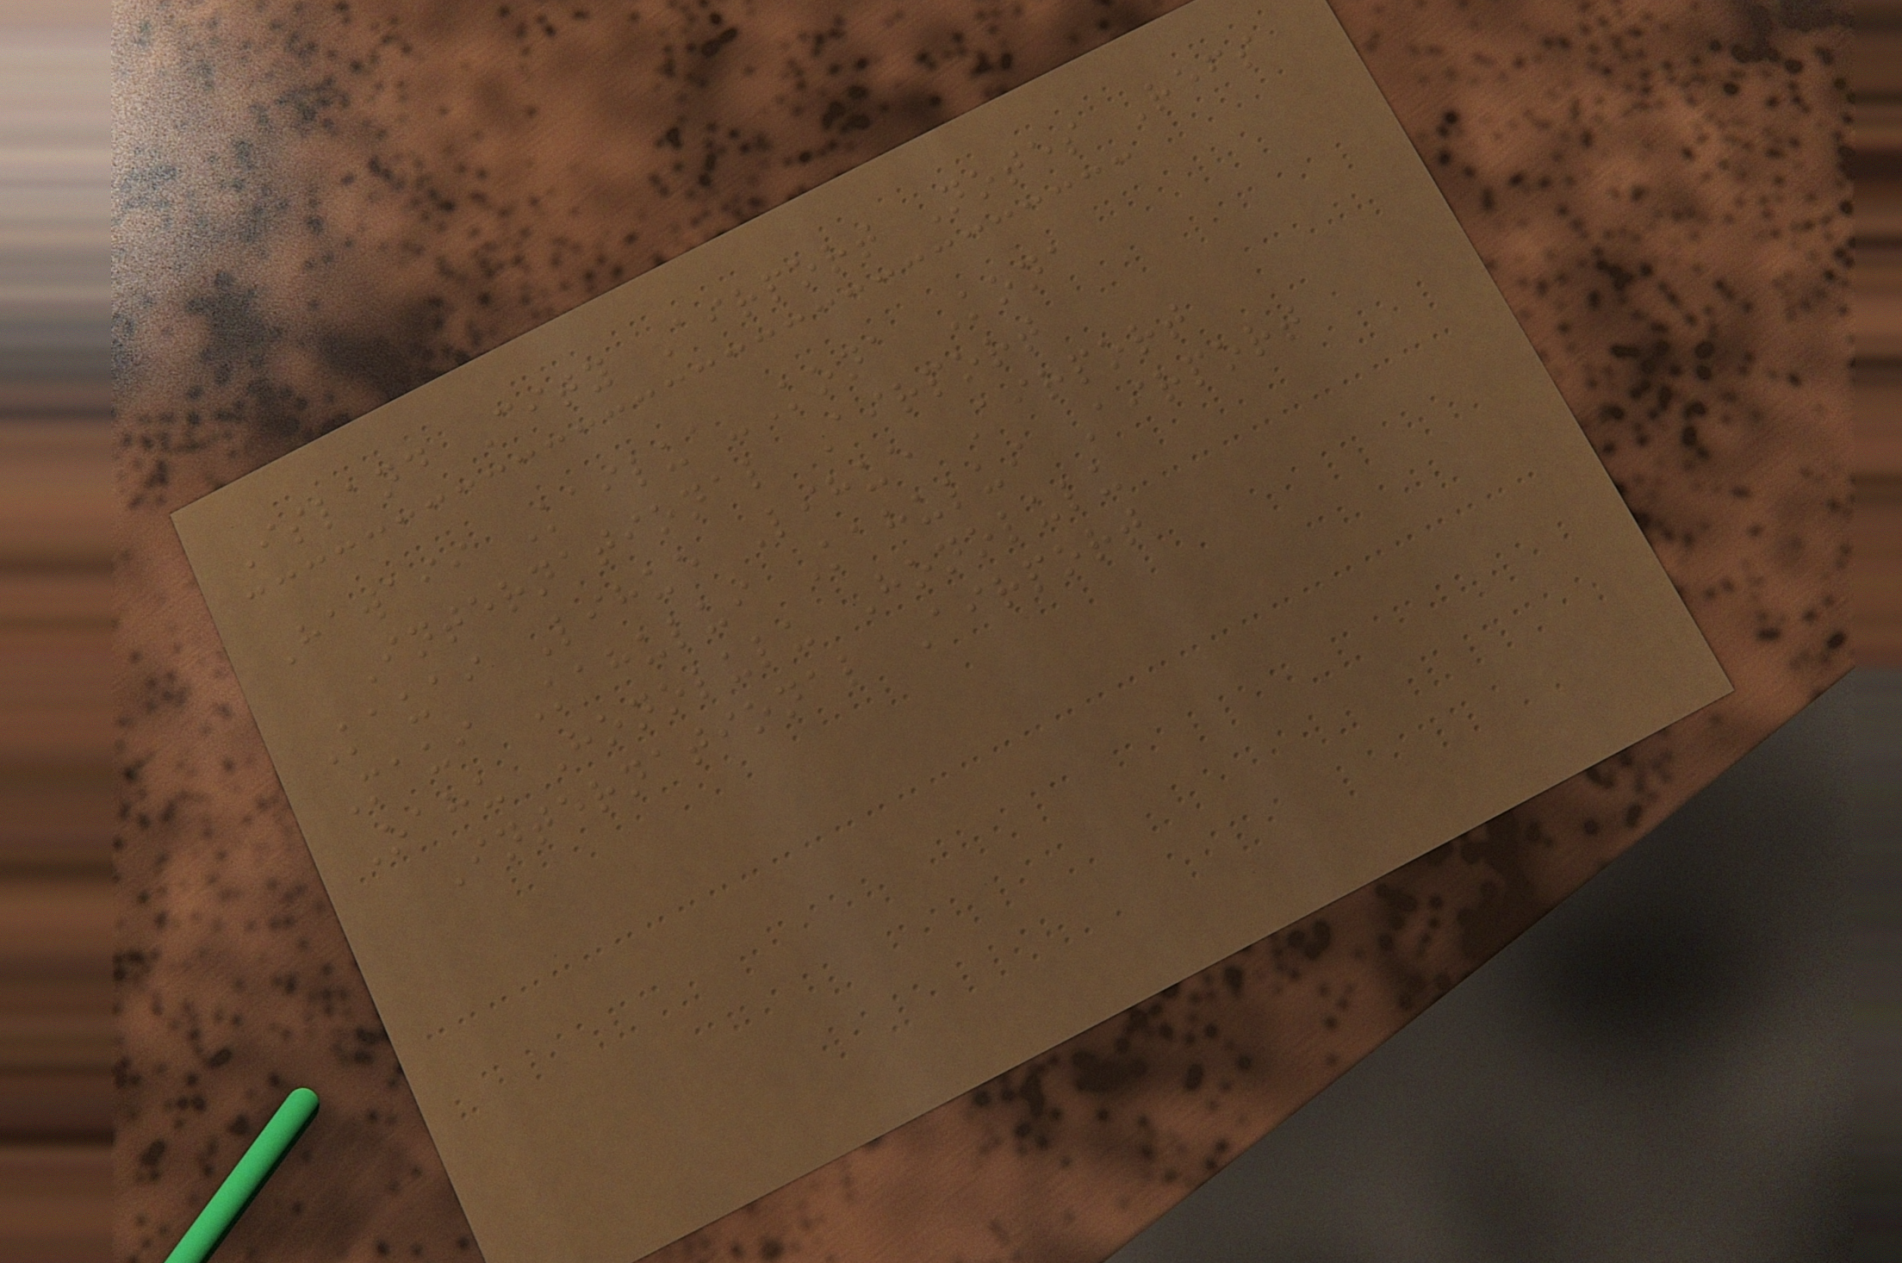Island City Airport Notes Refs
Hawaii Kailua-Kona Kona
International Airport
Kauai Lihue Lihue Airport
Maui Kahului Kahului Airport
Oahu Honolulu Honolulu
International Airport
